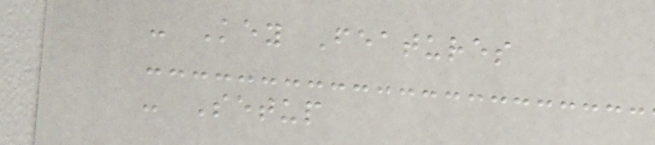- Key Features
- Setup
